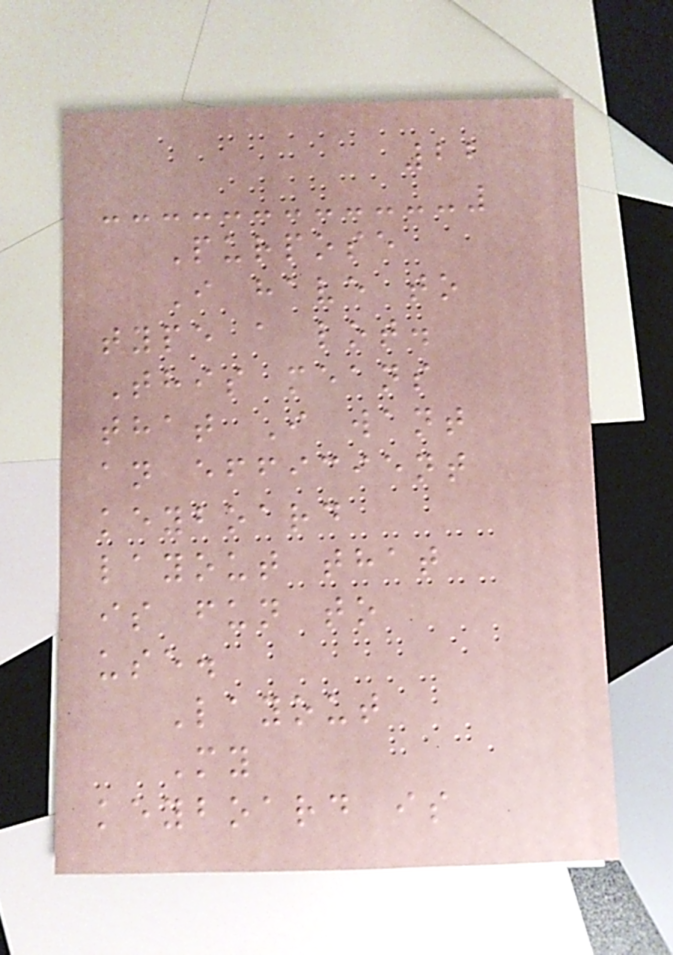22
Purpose
I have to
type a lot.
This means
that I want
an efficient
keyboard
layout that
is fun to
use.
Layout
My
keyboard is
